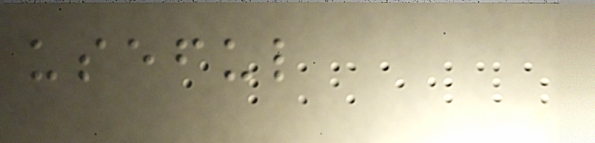useful
